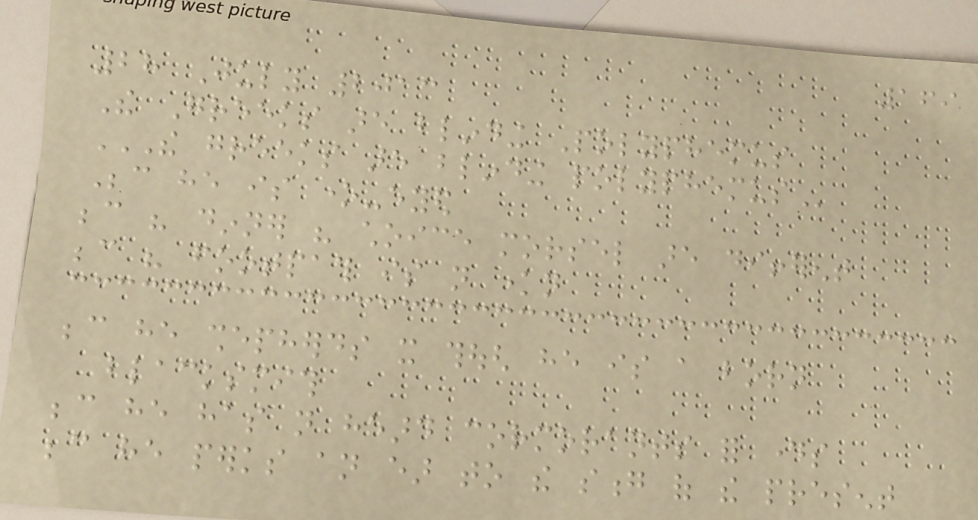169
28 July 2013
The Greeks are blinding Polyphemus
THE GREEKS ARE BLINDING POLYPHEMUS
Because he is one-eyed
because his dinner his choice morsel are different
because his footpath is not known
because he shepherds it though he is a born
blacksmith
because he has not heard cormorants for days
because he perks an ear to the song of the present
